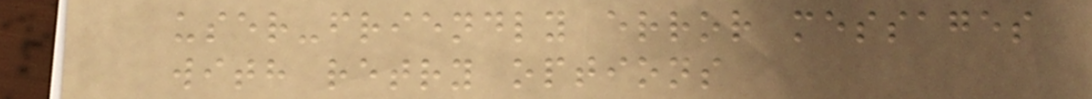user-friendly error messages
with retry options
